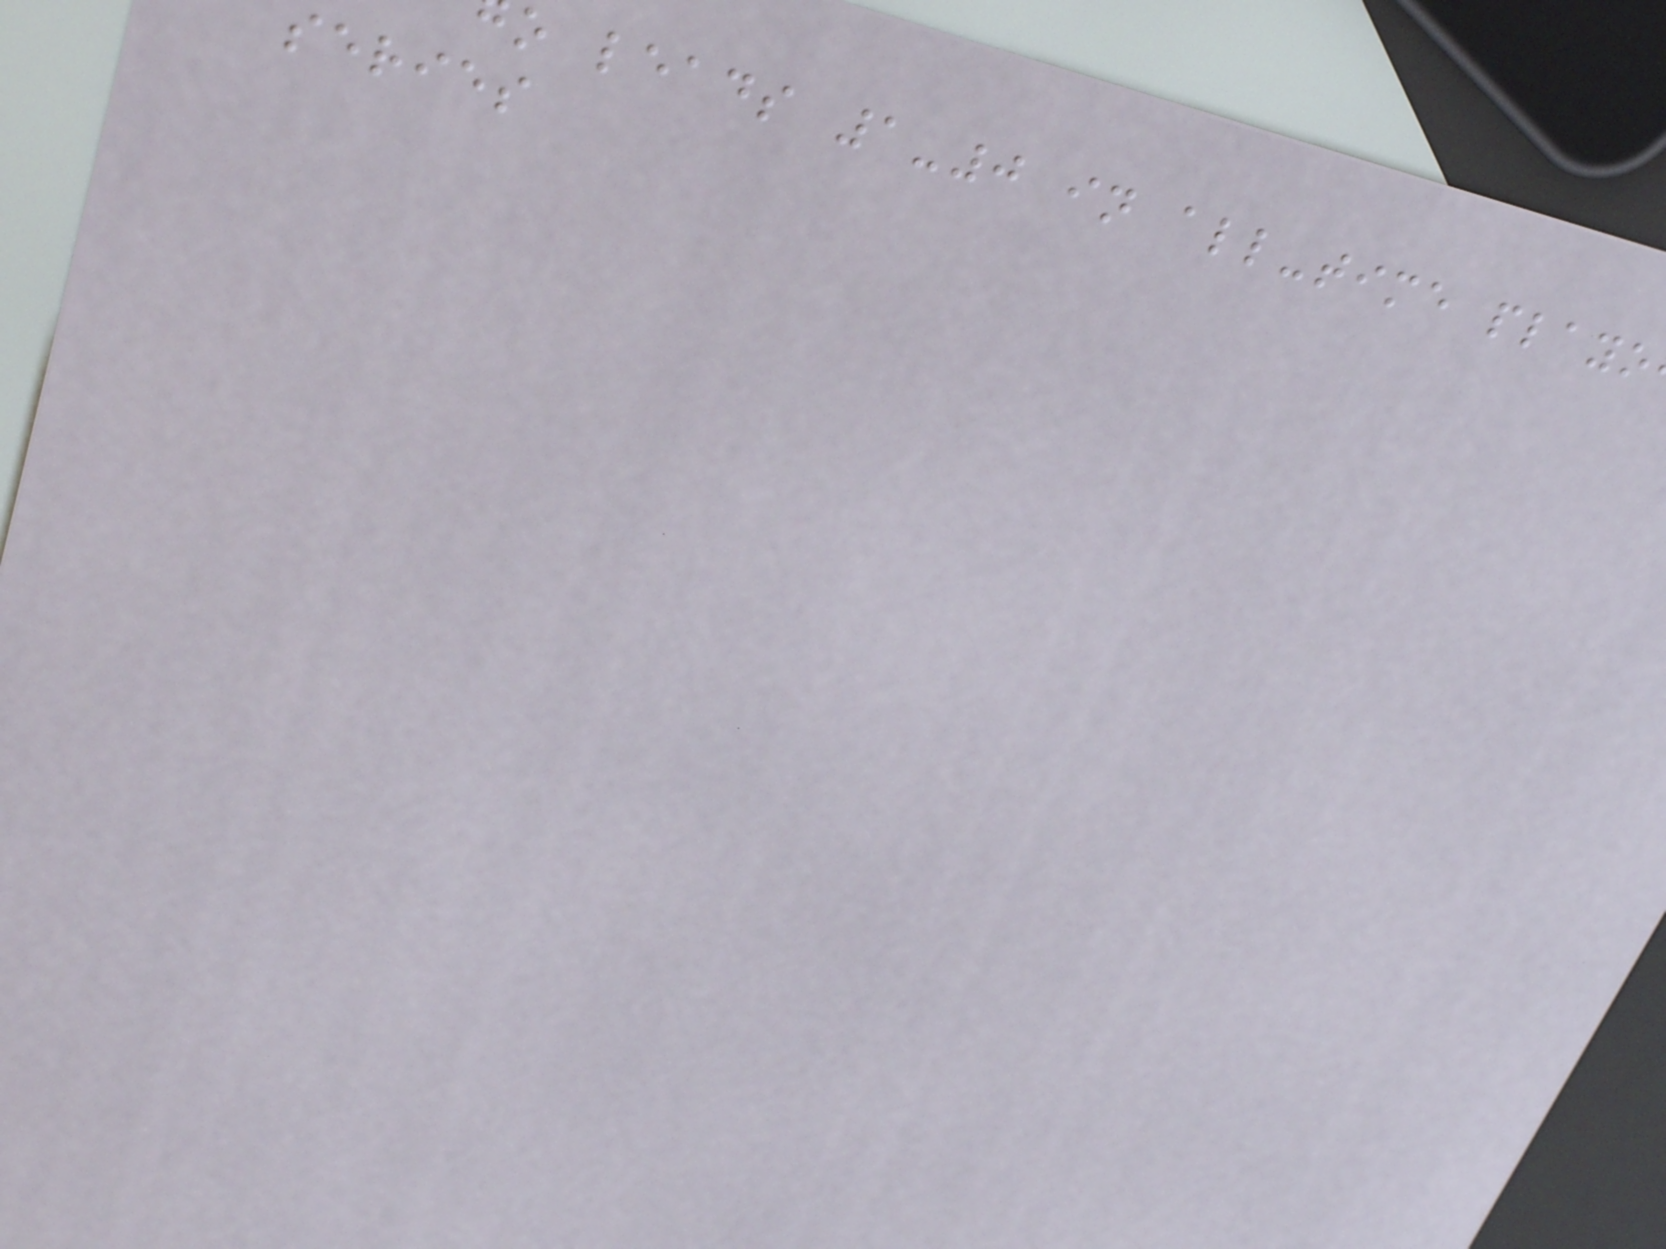o leads 1-0 in all-time playo
series
